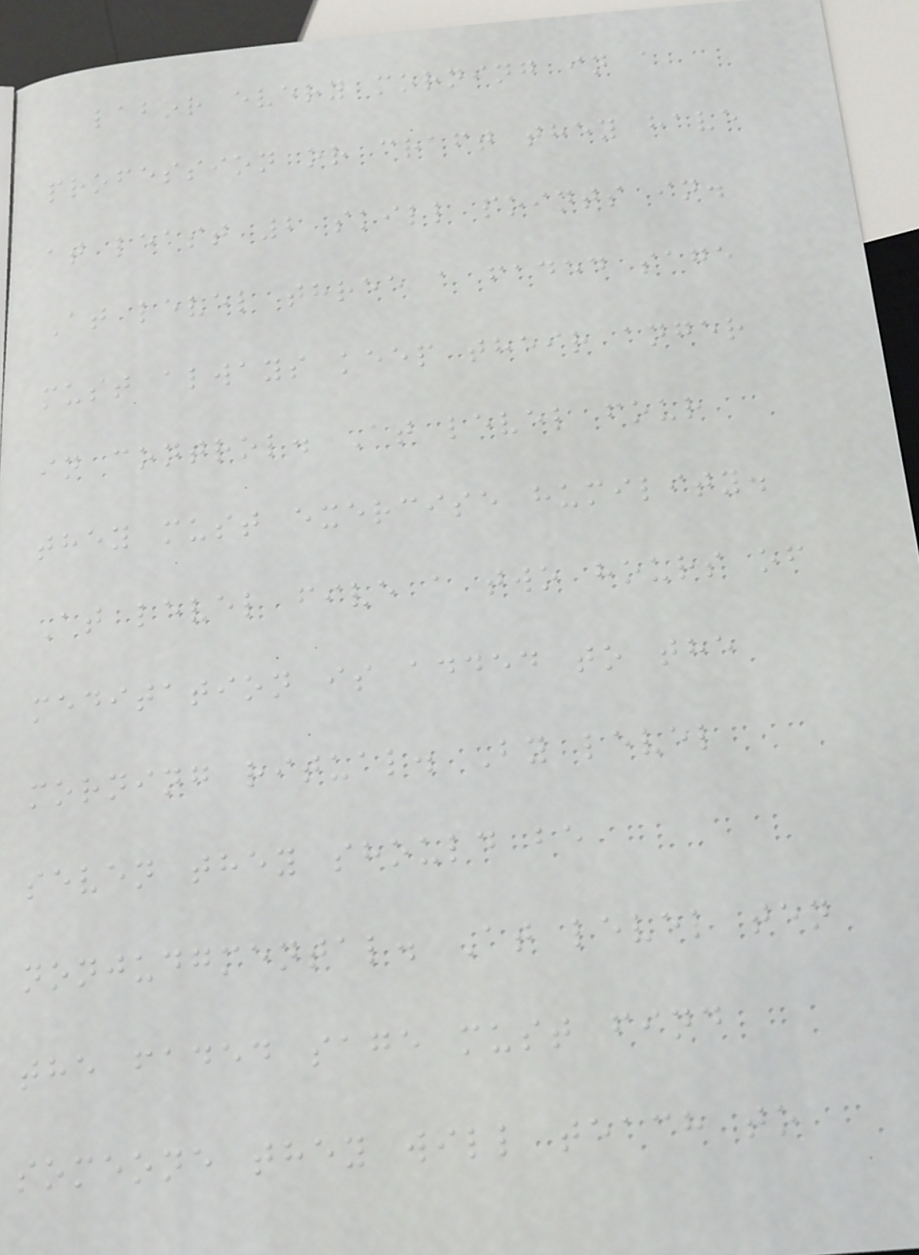labor every morning in a
profession or craft they have
at least 2 skill points in.
At level three a faded sage
must always keep their anger
in control. At level four
they must exercise humility.
At level five a two hours of
meditation is added to the
morning ritual. By level
seven they should be
nonjudgmental. At level ten
the faded sage must find
someone they will teach to
